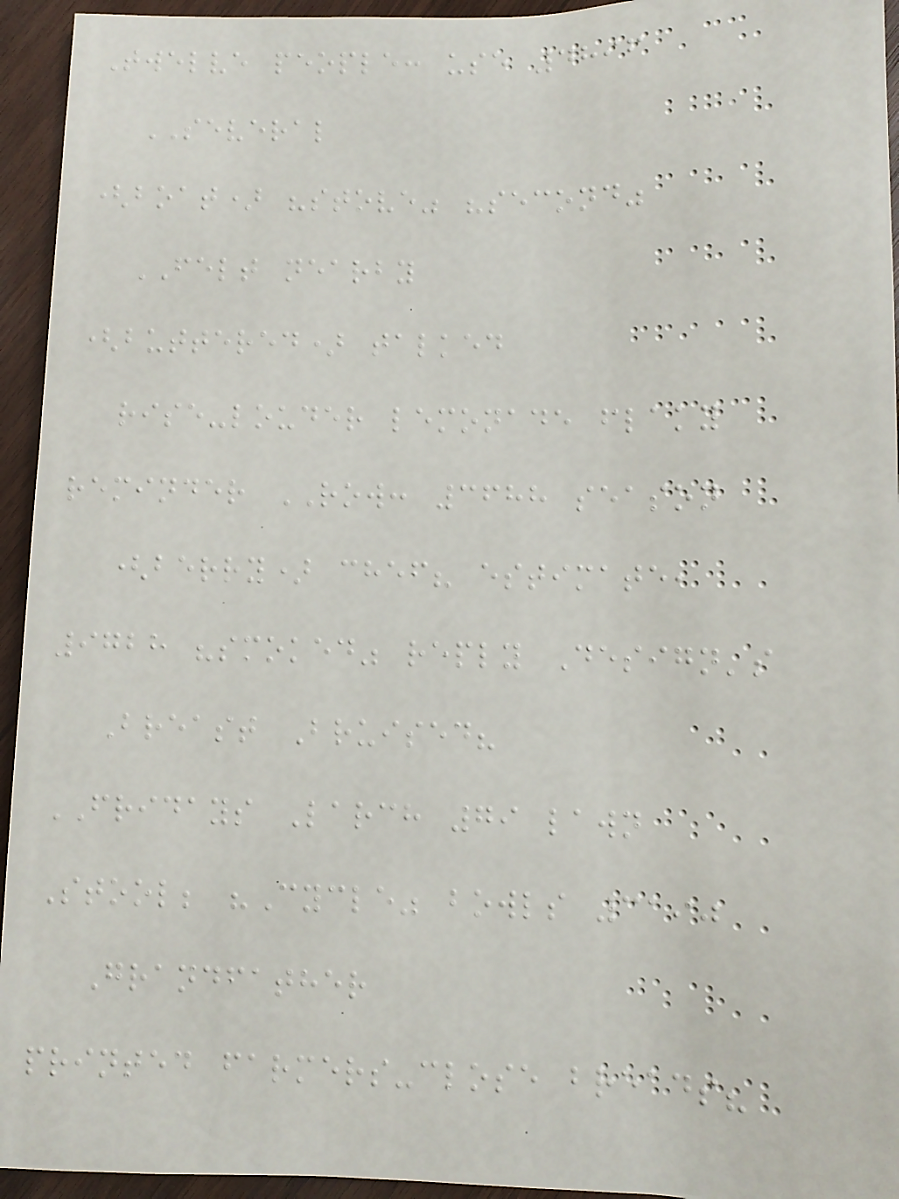Twelve people: use 4896
SEVERAL
(boat) "stove" "second"
FELT nearby
(buttered) talked
rise-louder lemonade flaky
reminder ROW: 3688 season
(berry) chef? estimate,
9728 "smoked" reply Design's
Breast Bruised?
FRIDAYS Larch 79 lawn
Stool; "Cycle" bowls 3190
Grandfather
printed farmers-close breads?
